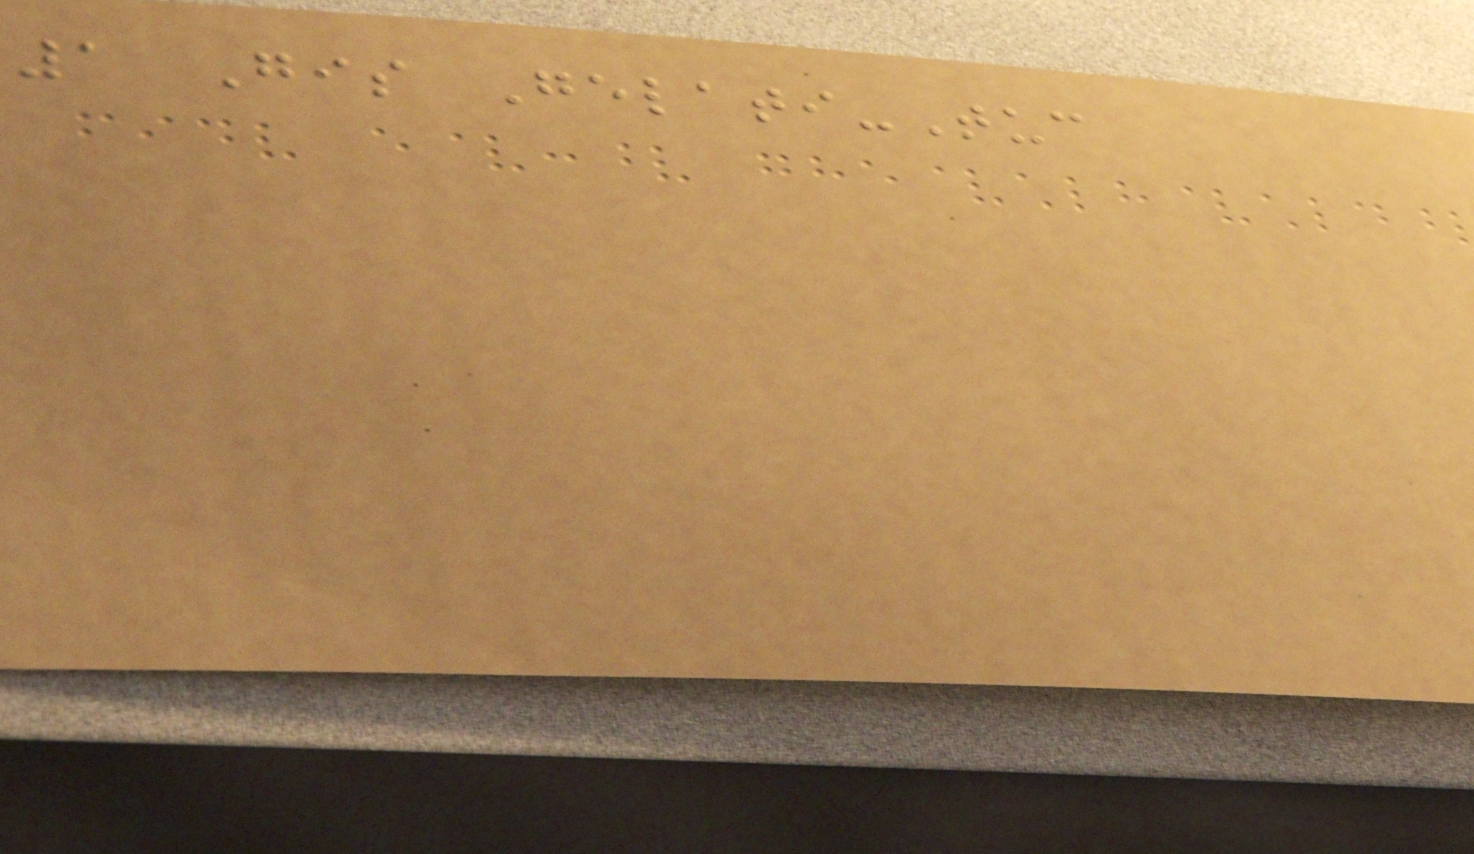1 Gis Gelati-Tuc
